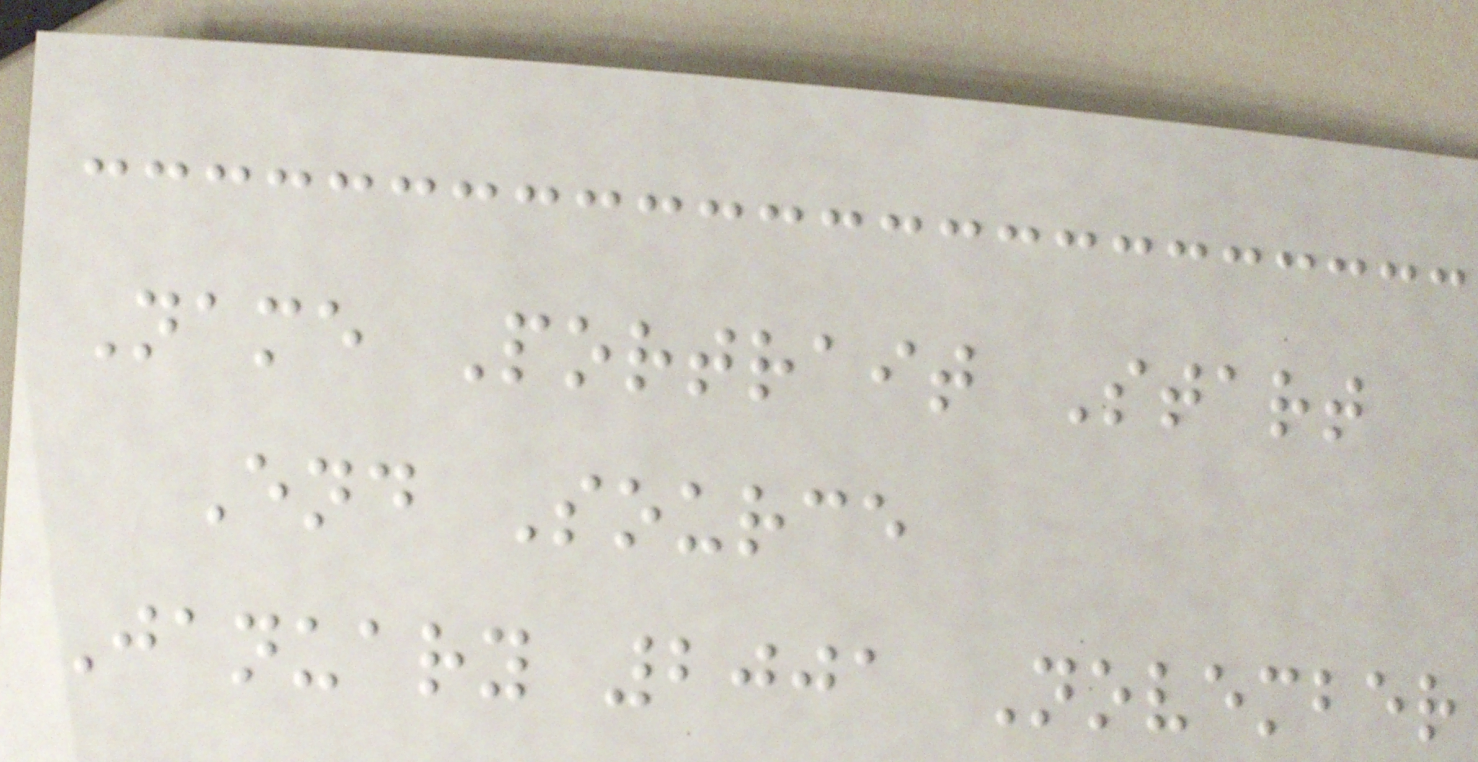Name Portrait Start
End Source
January 2001 November
